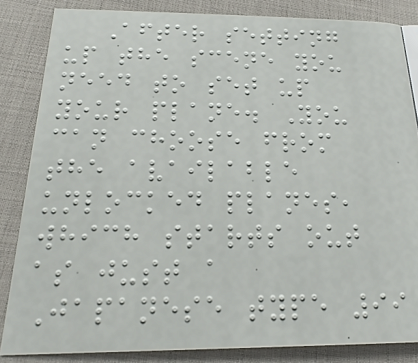After setting
up the scene you
need to set up
your plane. You
can choose from
the available
unlocked planes,
which starts out
as just a
Japanese type 99
